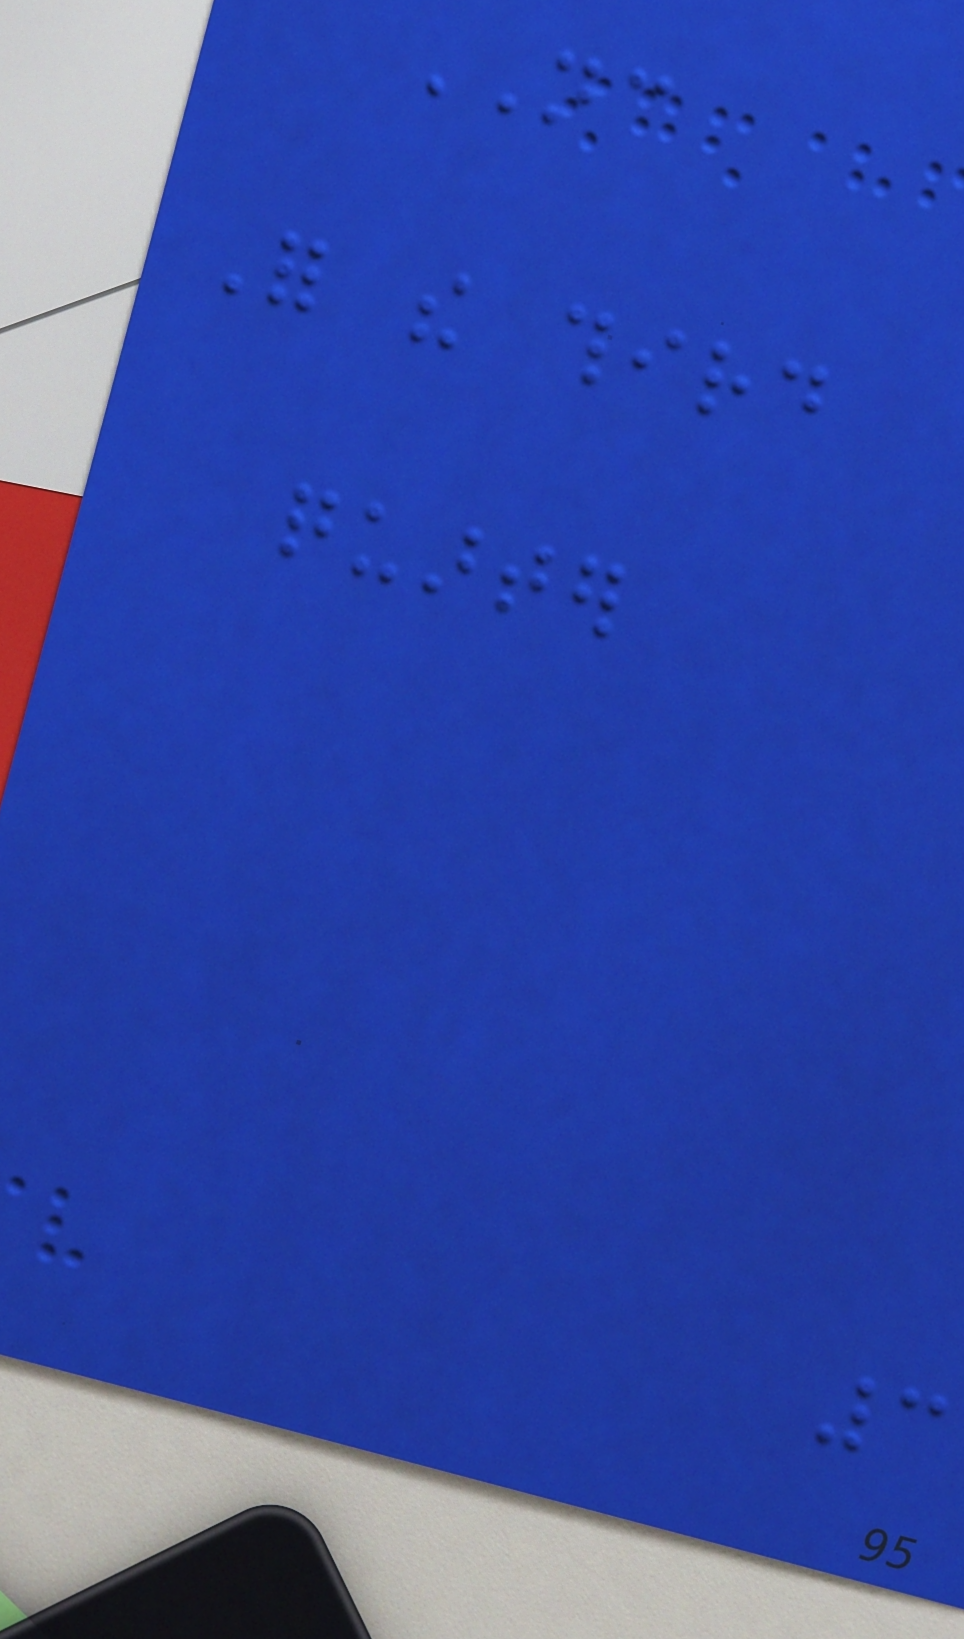NC
For the third
quarter
3
